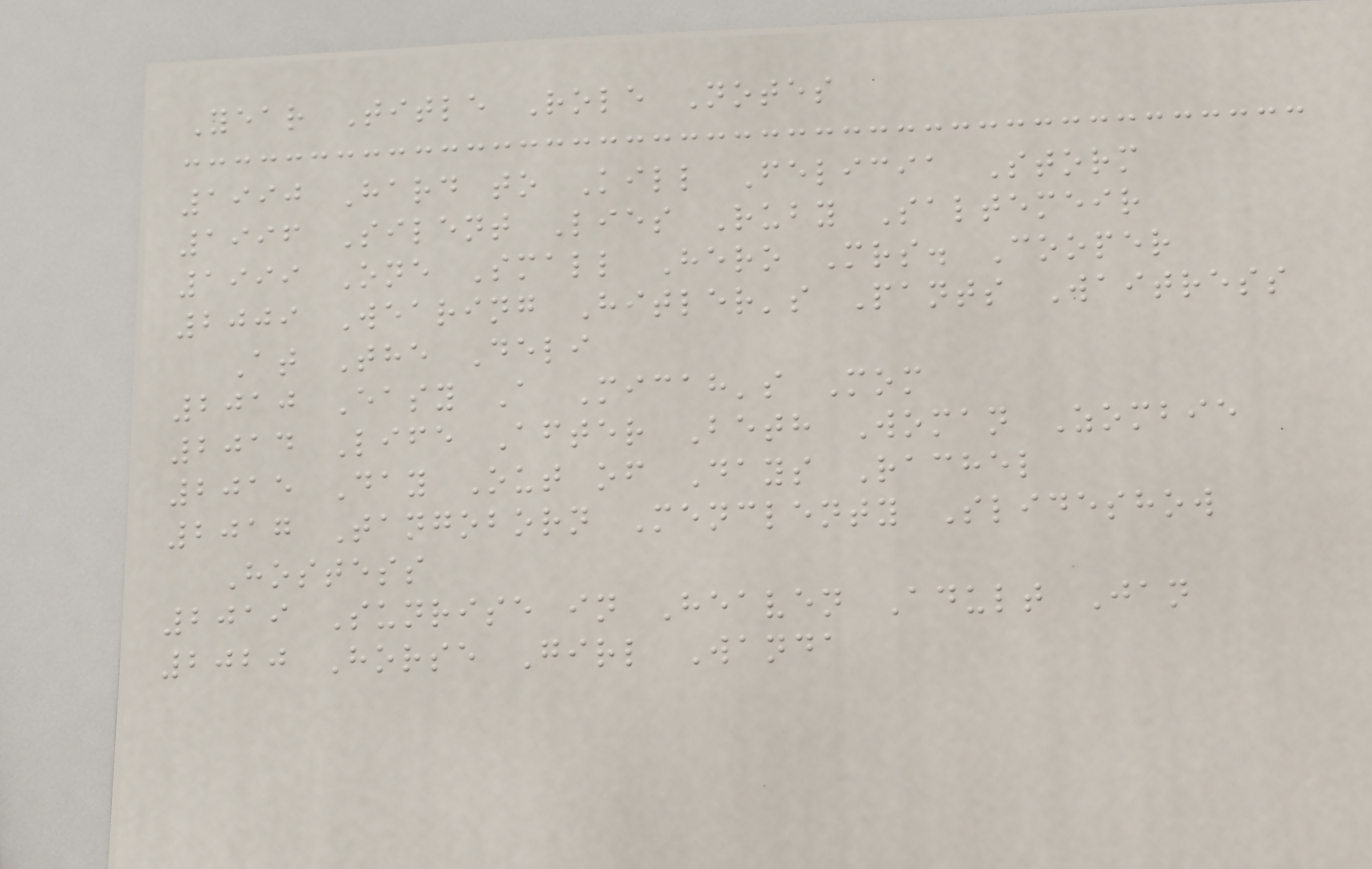Year Title Role Notes
1990 Hard to Kill Felicia Storm
1996 Silent Lies Ruby Saltemeir
1999 One Small Hero Mrs. Cooper
2009 Wearing Hitler's Pants Waitress
At The Deli
2010 Easy A Micah's Mom
2014 Life After Beth Woman Zombie
2015 Day Out of Days Rachel
2017 Tangoborn Menclenty Slideshow
Hostess
2019 Sunrise in Heaven Adult Jan
2020 Horse Girl Wanda
